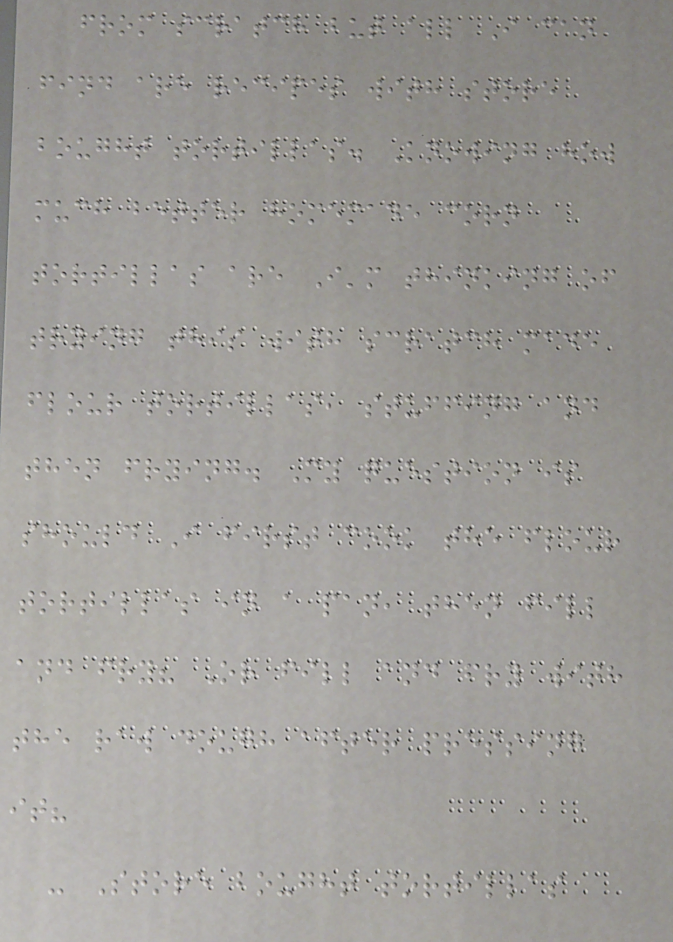from scratch but all I can
find are recipes with store
bought tortillas. Knowing how
much better homemade corn
tortillas are I'm thinking of
trying this with scratch made
flour tortillas, stuffing and
then frying. My question is
should I first cook the flour
tortillas in a pan, then fill
and fry? Or fill and fry with
the raw dough after pressing
it?
- Store bought tortillas
